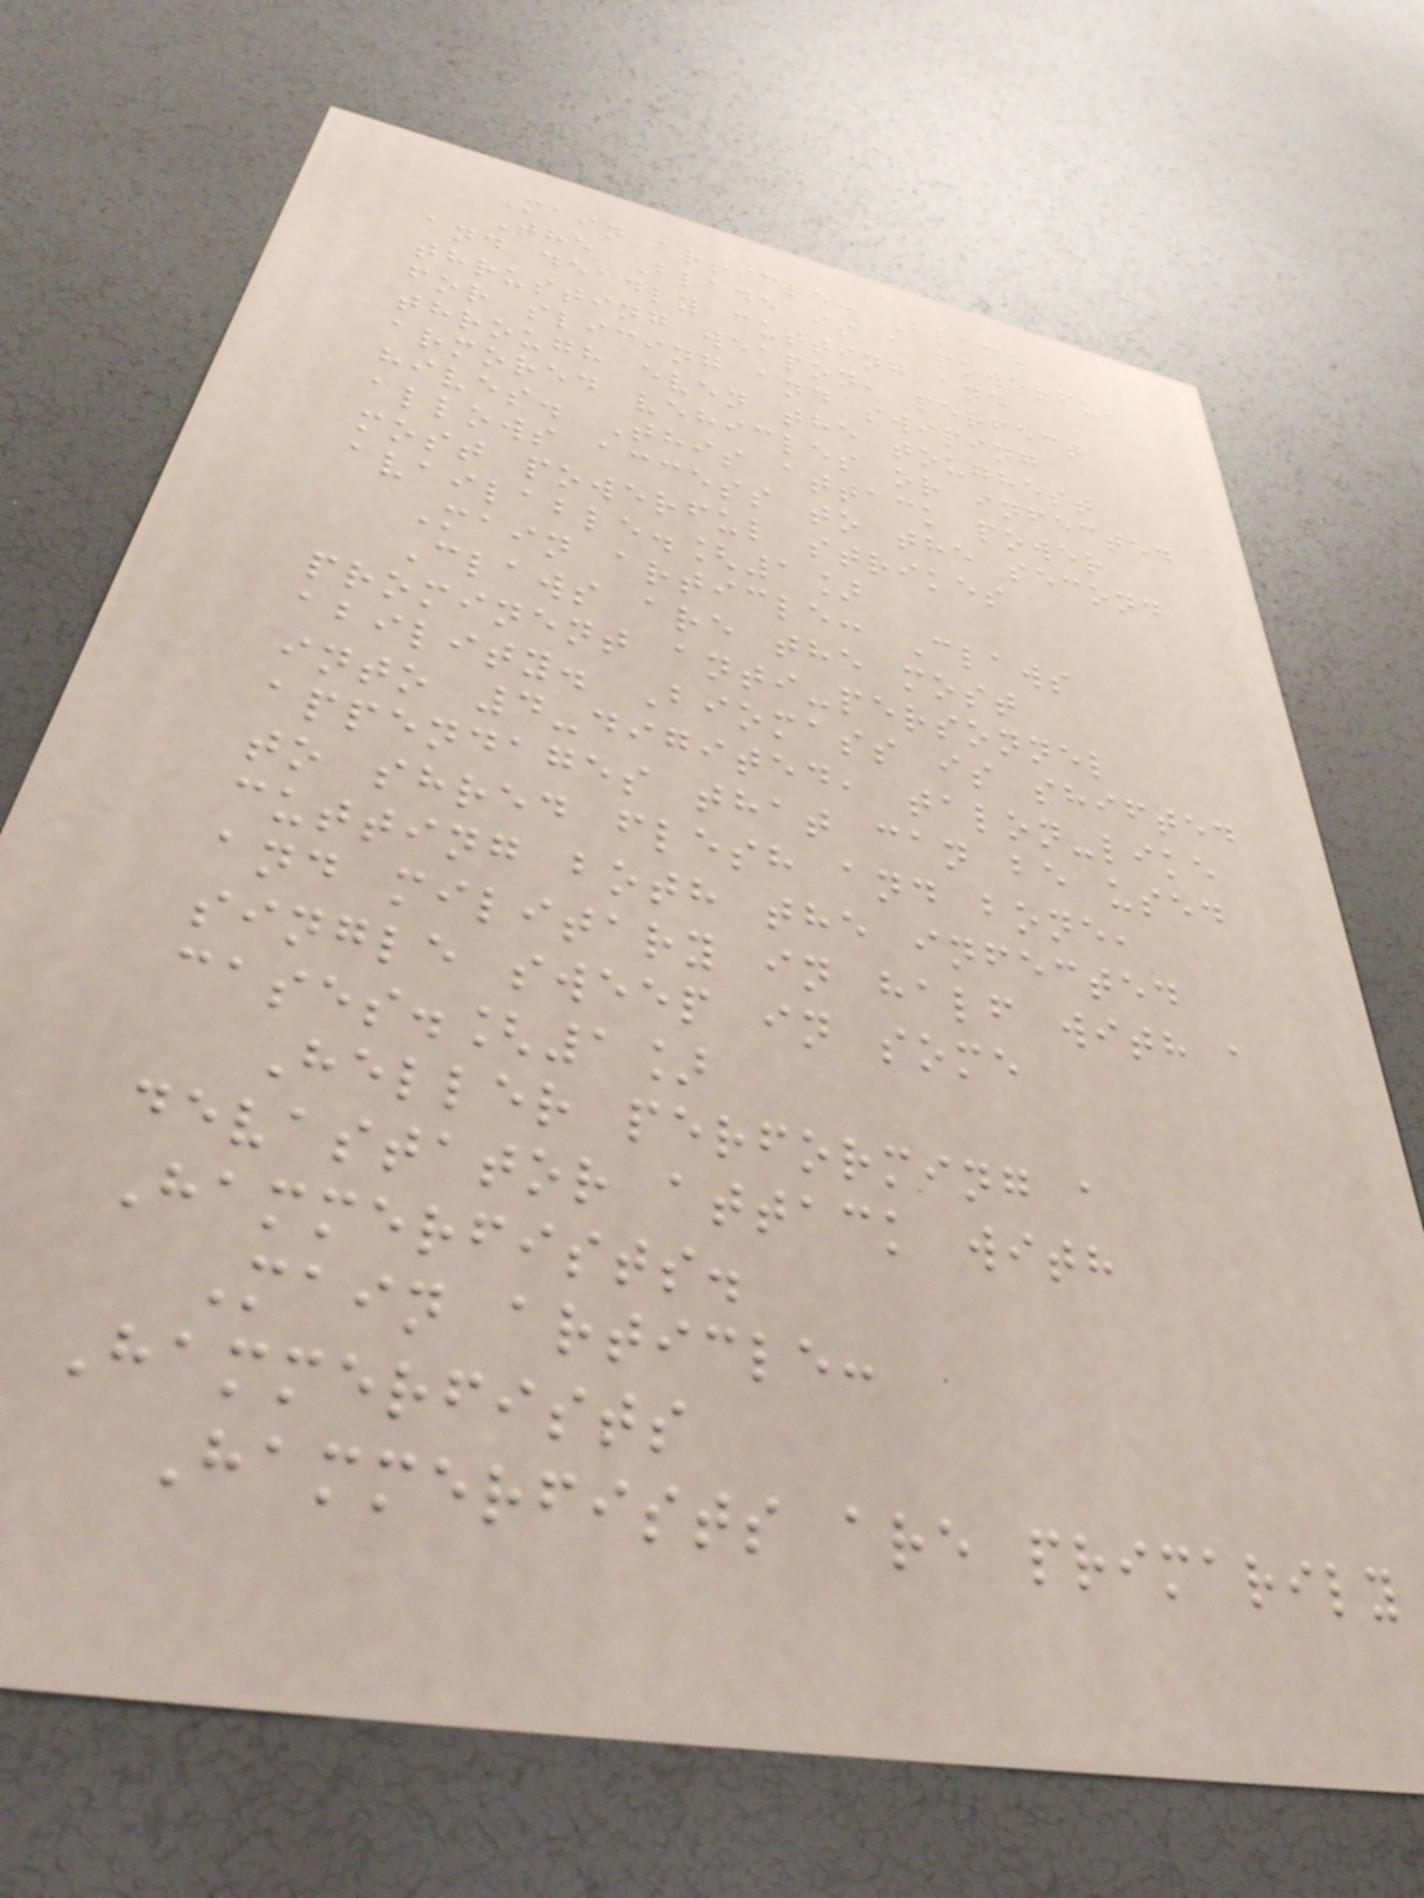Main article: Blade
The Blade is a powerful
and deadly cutting and
thrusting weapon, perfect
for slicing and swiping
through even the toughest
armored vehicles or infected
hives. This attack power
allows access to the second
most powerful strikes
available.[1]
Main article: Claws
Claws are the most
prominent anti-personnel
ability. Biomass is shifted
into 4-digited, talon-like
appendages that can be used
to shred flesh and bone,
cutting both the infected
and military in half with a
single sweep in some
cases.[1]
Heller performing a
devastator attack with
Hammerfists.
Main article:
Hammerfists
Hammerfists are primarily
